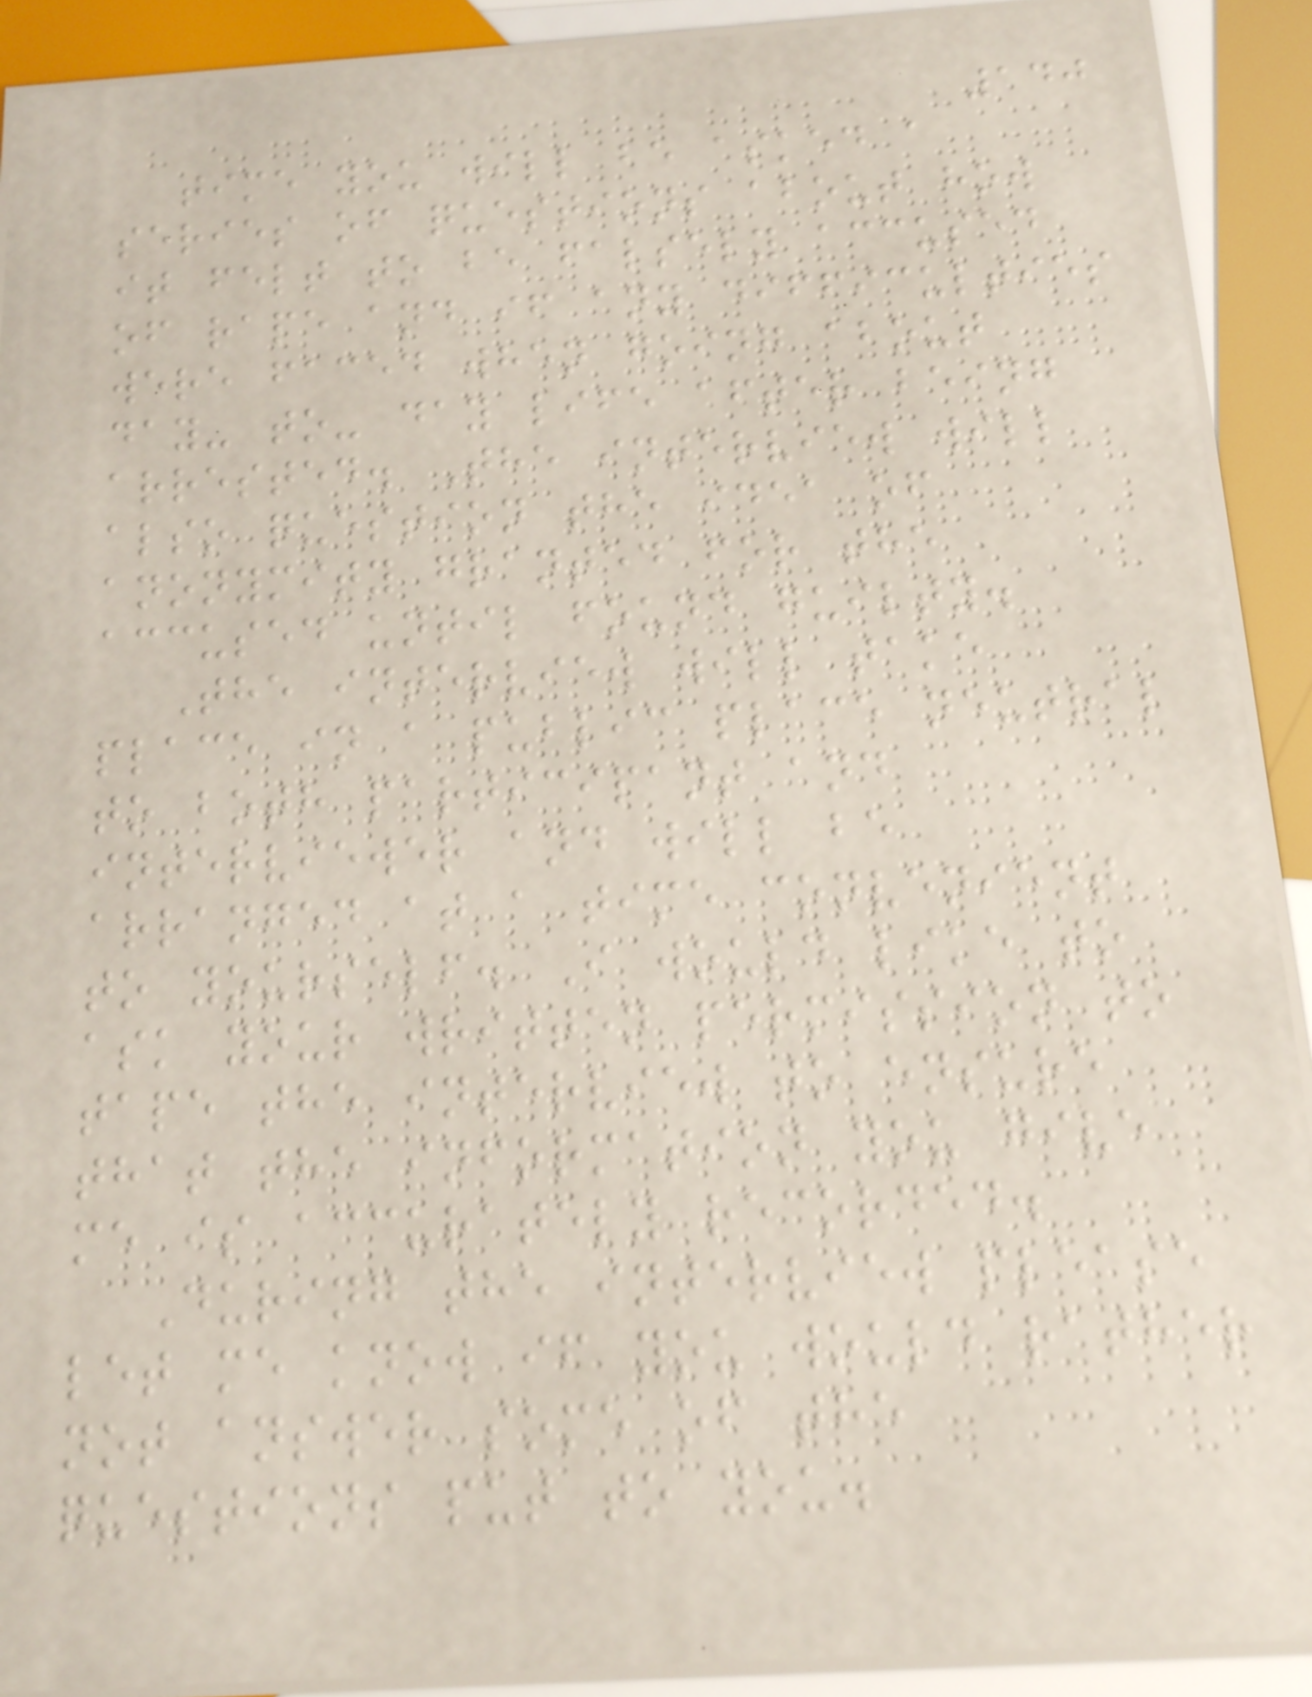140
time you will be asked a
series of questions about how
it felt to be falsely accused
of rape and if any difficulties
were faced when going about
day- to- day life after being
arrested. The interview will
also question the idea of
anonymity granted for the
accused until found guilty.
The interview will take
place in a public place neutral
to both participant and
interviewer and will be
arranged at a time convenient
to yourself. I would like to
ask your written permission to
tape the interview to ensure
that the information you give
me is accurately recorded.
During the interview please
let me know if you would rather
not answer some of the
questions put to you.
